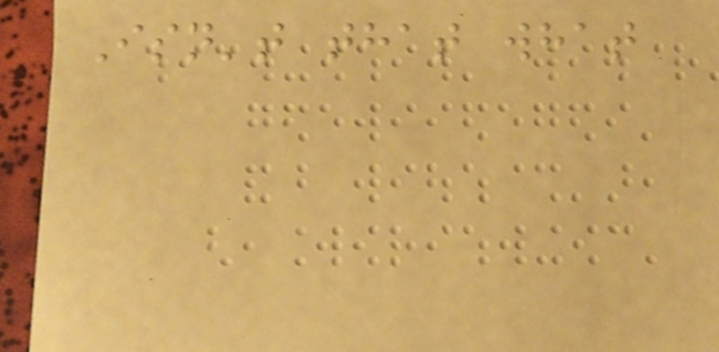Isn't that what
